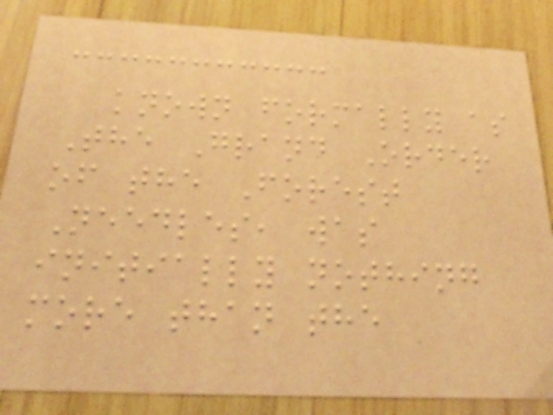known formally as
The Grand Order
of the Forest
Needles, was
initially nothing
more than the
